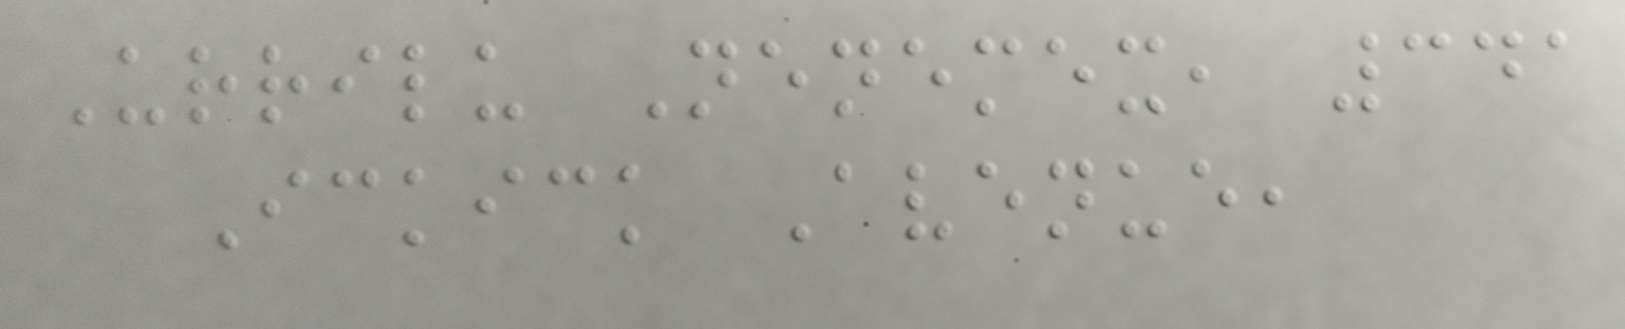Urrilu Nenemex, 341
Ickick Avenue,
